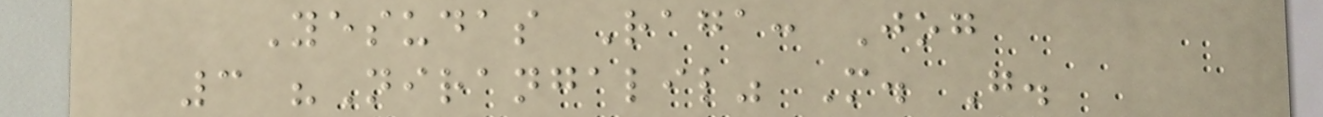Yesudas Raga: Jog
3 "Nirangalil" M. G.
